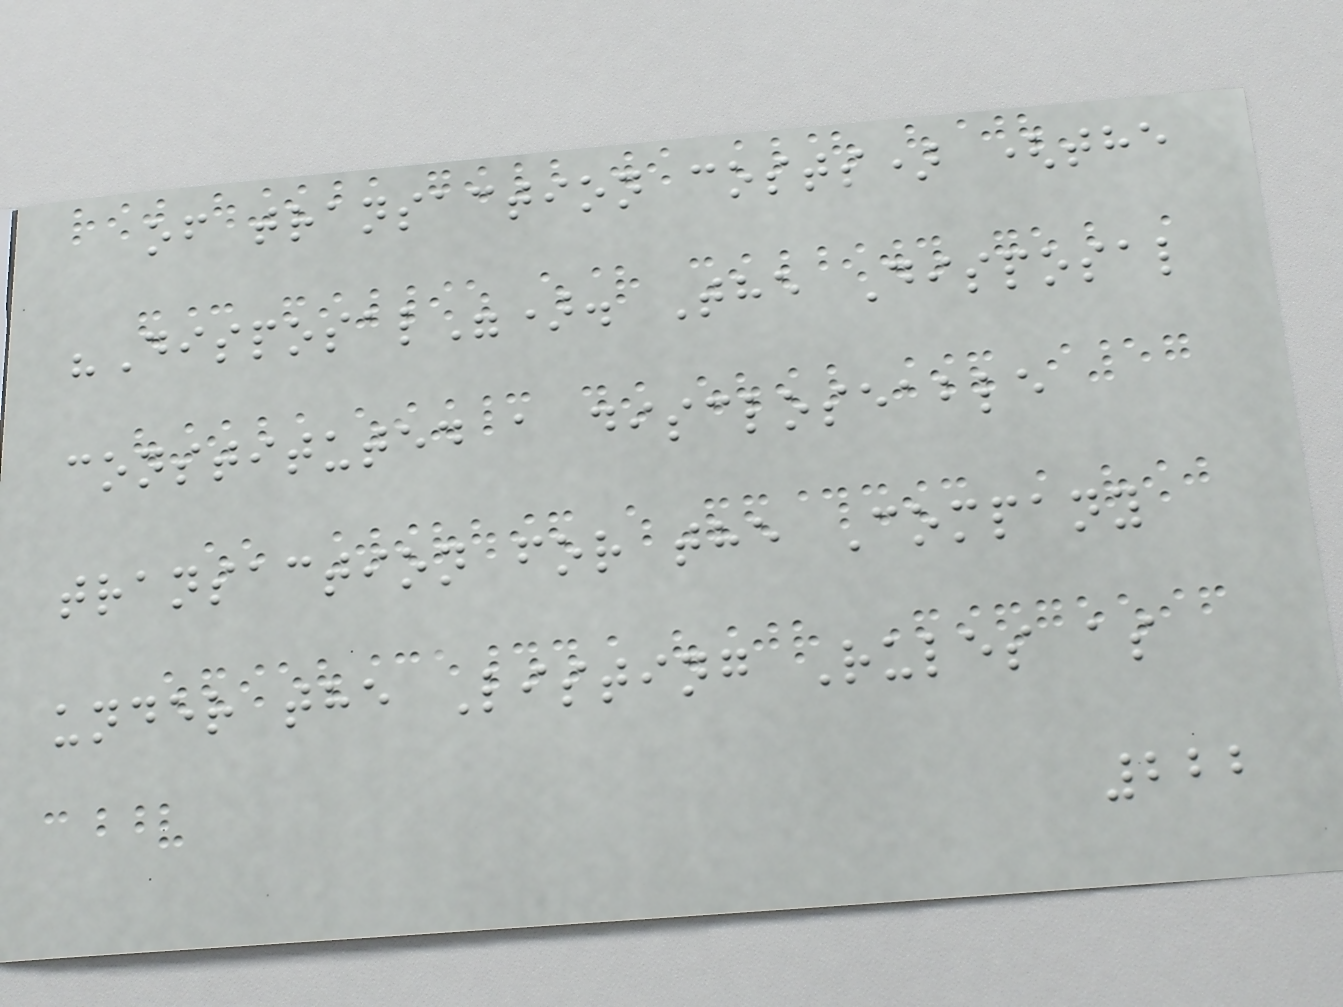of transaction costs) (the
"Disposal"). The Disposal
constituted a discloseable
transaction for the Company
under the Listing Rules as
222
